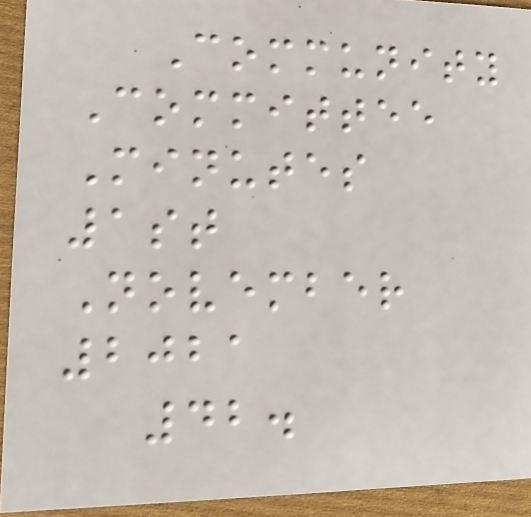Community
Committee
Minutes
1st
November
2021
42.
